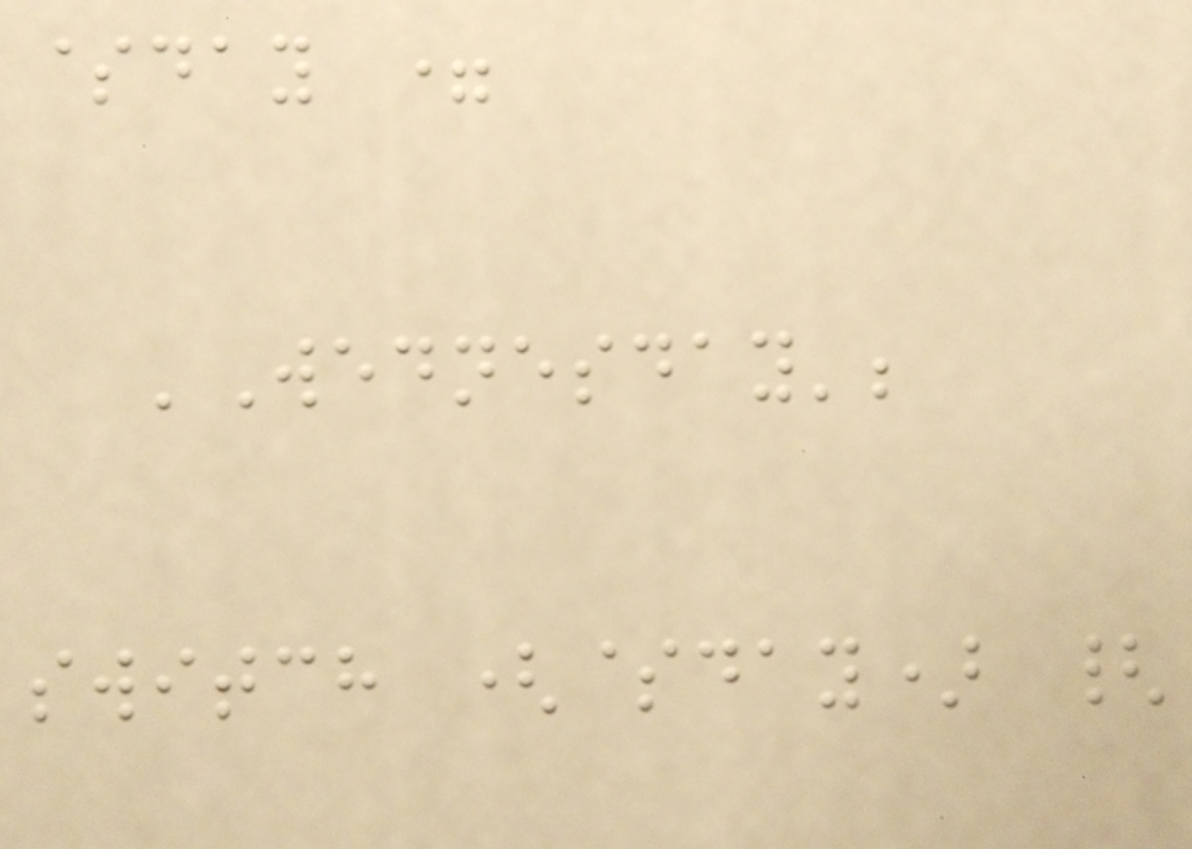$day =
'Wednesday';
switch ($day) {
